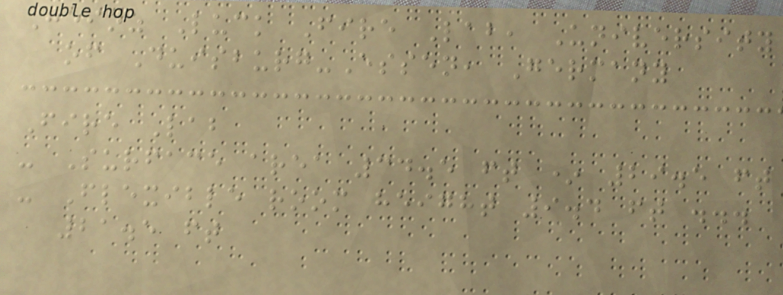Heinz Luck Fire Lab, University
of Duisburg-Essen, Germany
Fire Lab
- Surface area 34.5 ft * 29.5 ft
- Flexible room height 9.4 ft ...
21.5 ft
